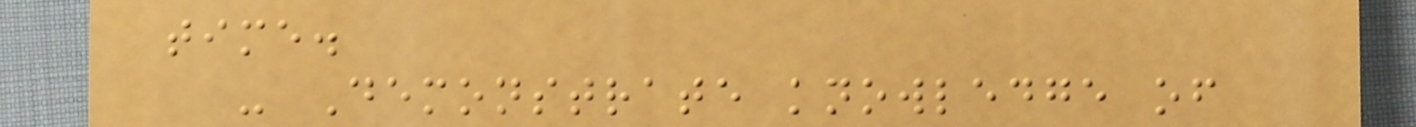time.
- Demonstrate knowledge of
